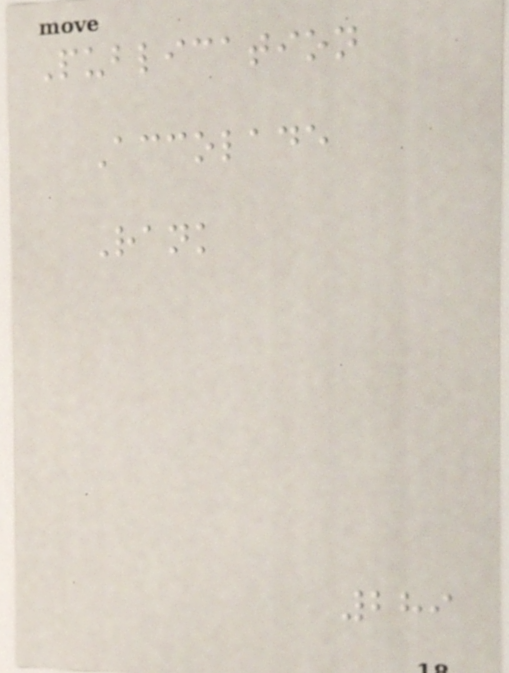Publication
Accolade
Rank
289
